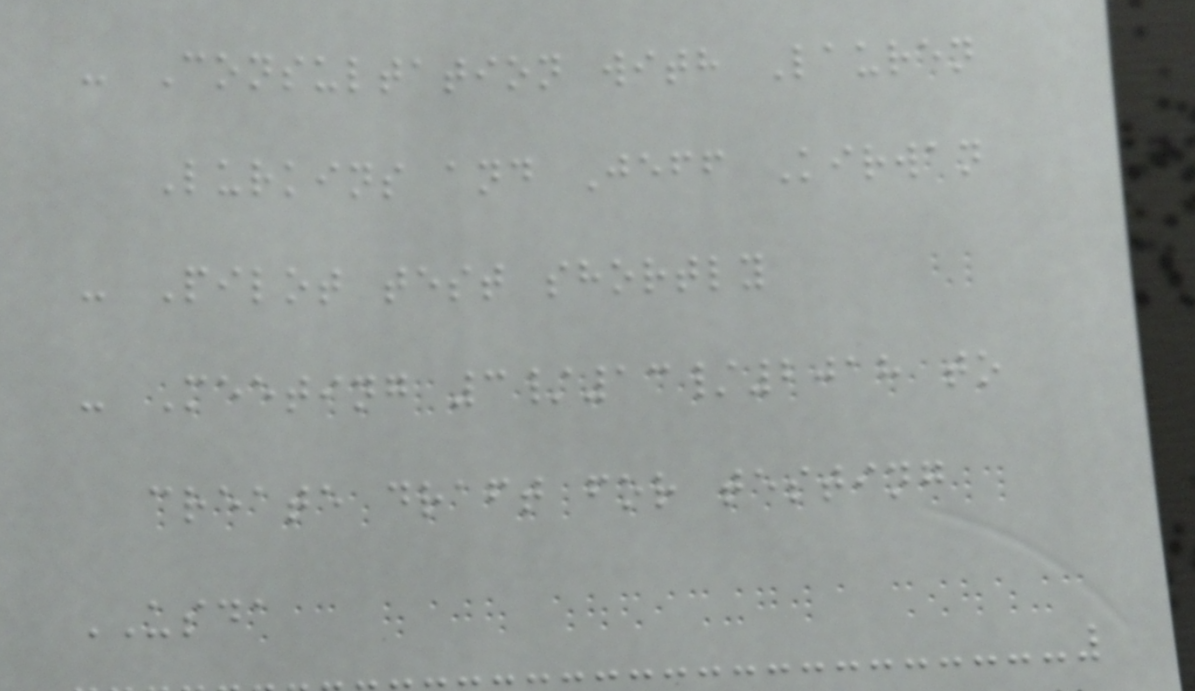- Consultation with Lauren
Lurkins and Jeff Kirwan
- Pilot test shortly
- Meeting 3/13/2018 to
create draft for testing
USDA
